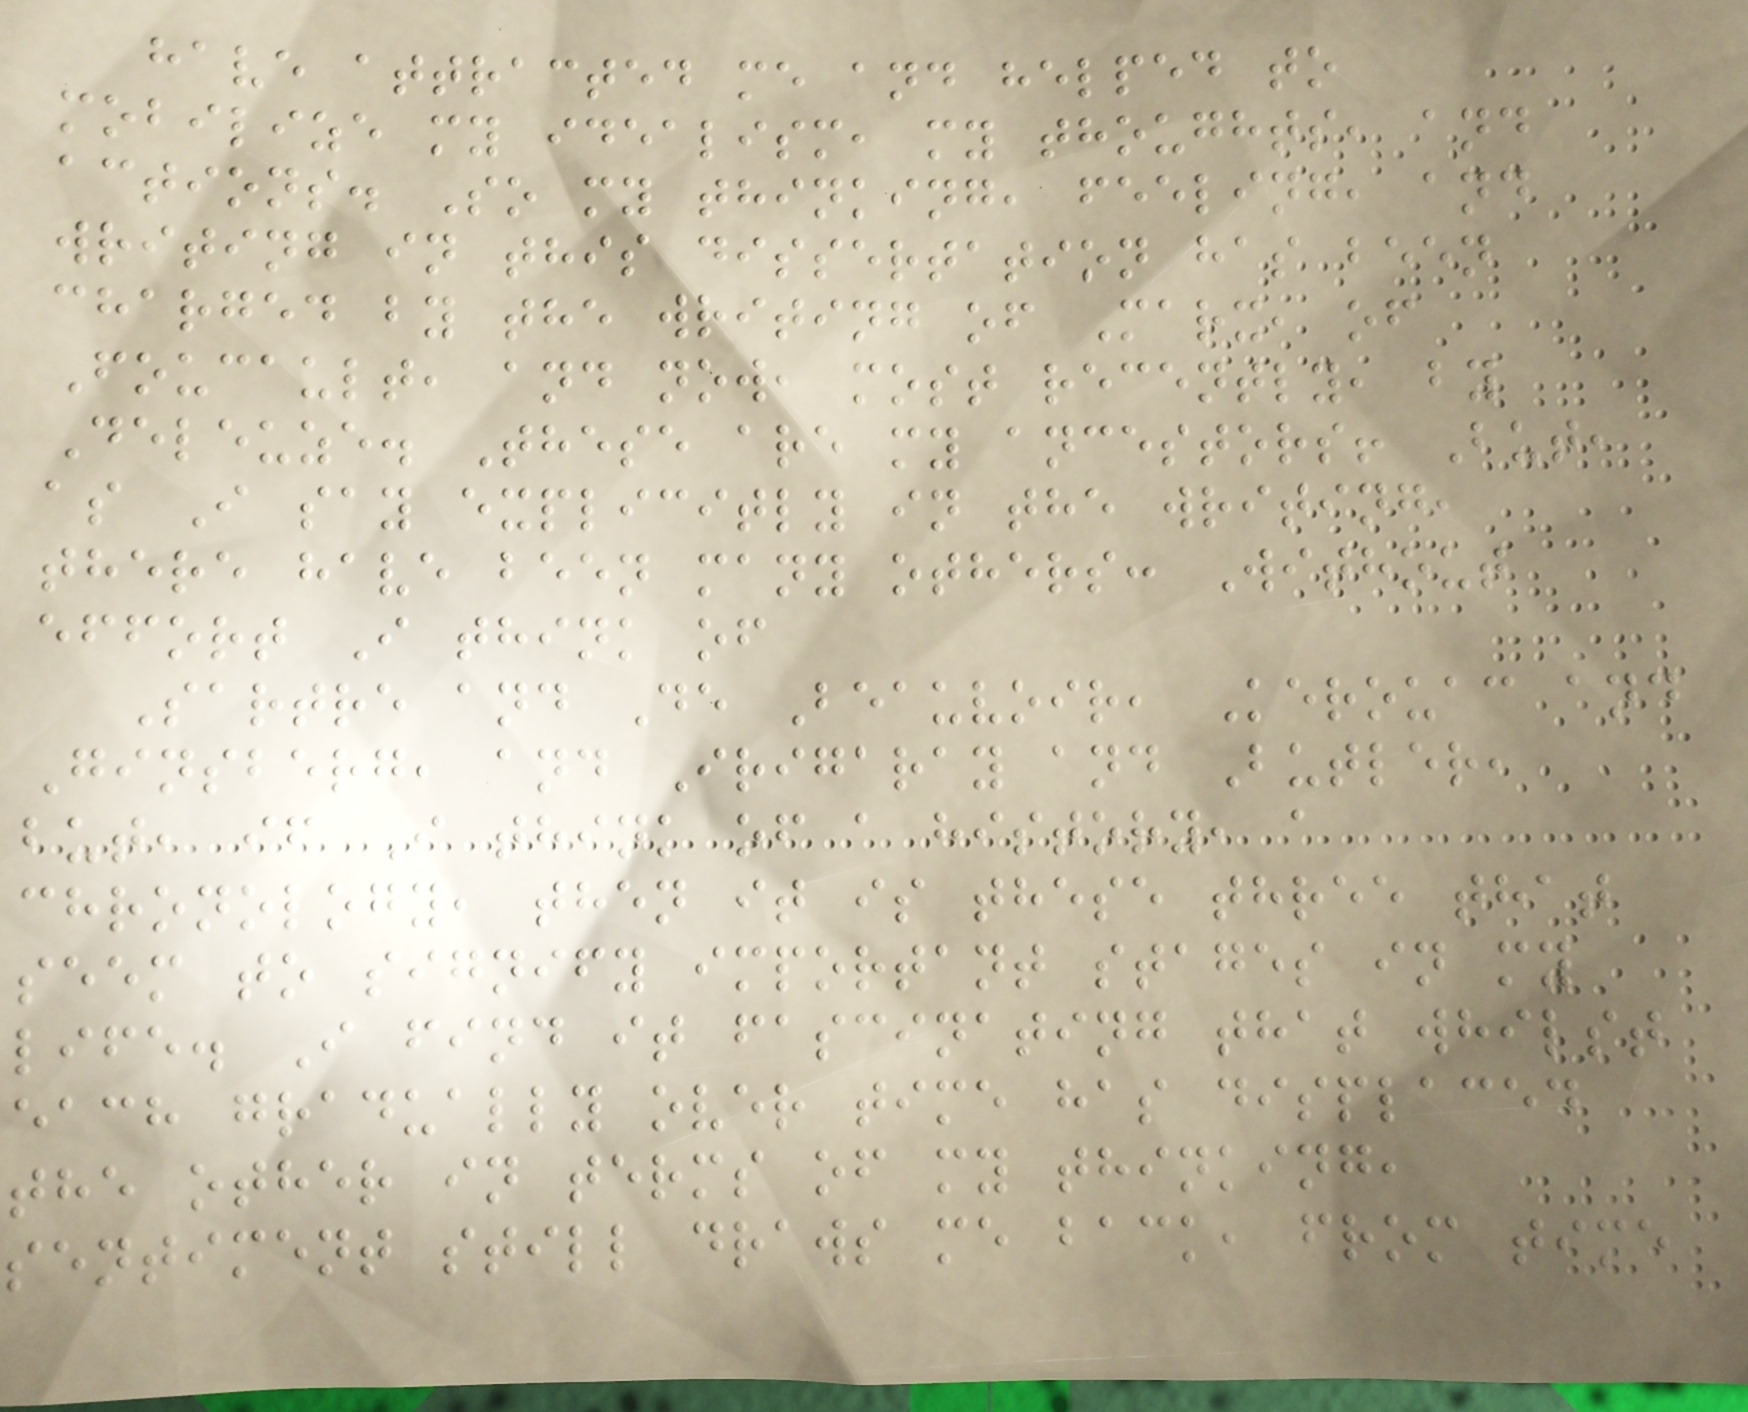have attracted me and helped to
mobilize my idealism, my thoughts, and
actions. So my thinking, feeling, and
writing in this dissertation has been
charged by the writing of Marx, of
Foucault, and now, most recently, by
Deleuze. These are my ancestors! But,
as I say explicitly in the writing,
there have been many others: Without
effort I think of
Sartre and De Beauvoir, Kerouac and
Ginsberg, and Irigaray and Butler,
but, if I think of a history, a
chronology, then it is these three that
seem to signify important stages in my
life. I find it fascinating that whilst
each gradually over time has displaced
the other in terms of my thinking,
sentiment still draws me back, from time
